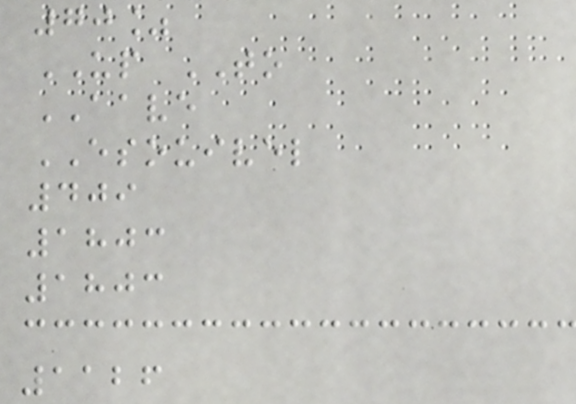70%
UP TO
AAVE
ESOUIVEL
409
1803
1803
1126
